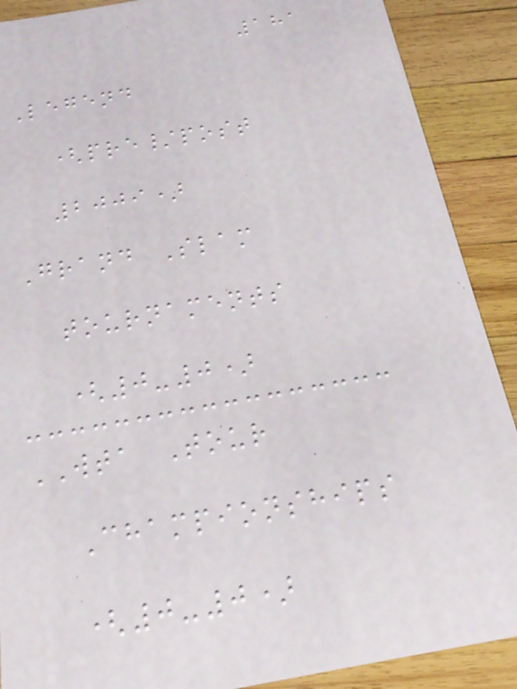181
Legend
(pre/post
2009)
Grand Slam
tournaments
(0-0)
WTA Tour
Championships
(0-0)
